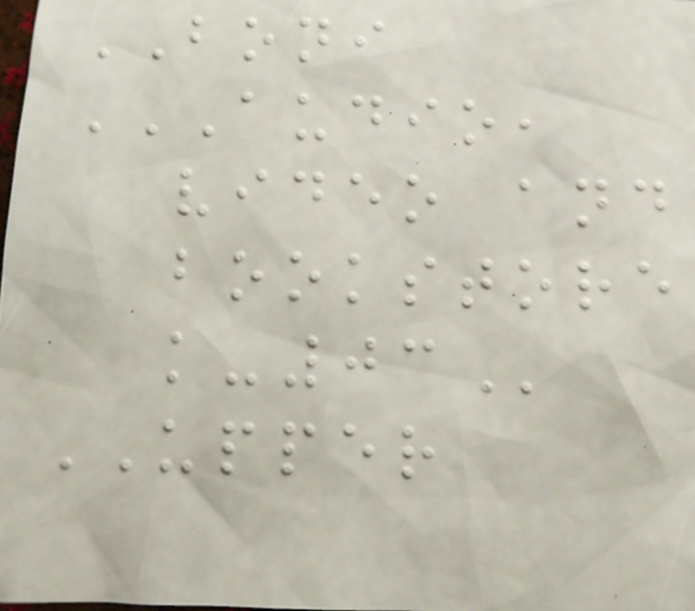BONI
AUDIO,
VIDEO AND
BOOKSTORE
K-03
UPPER
